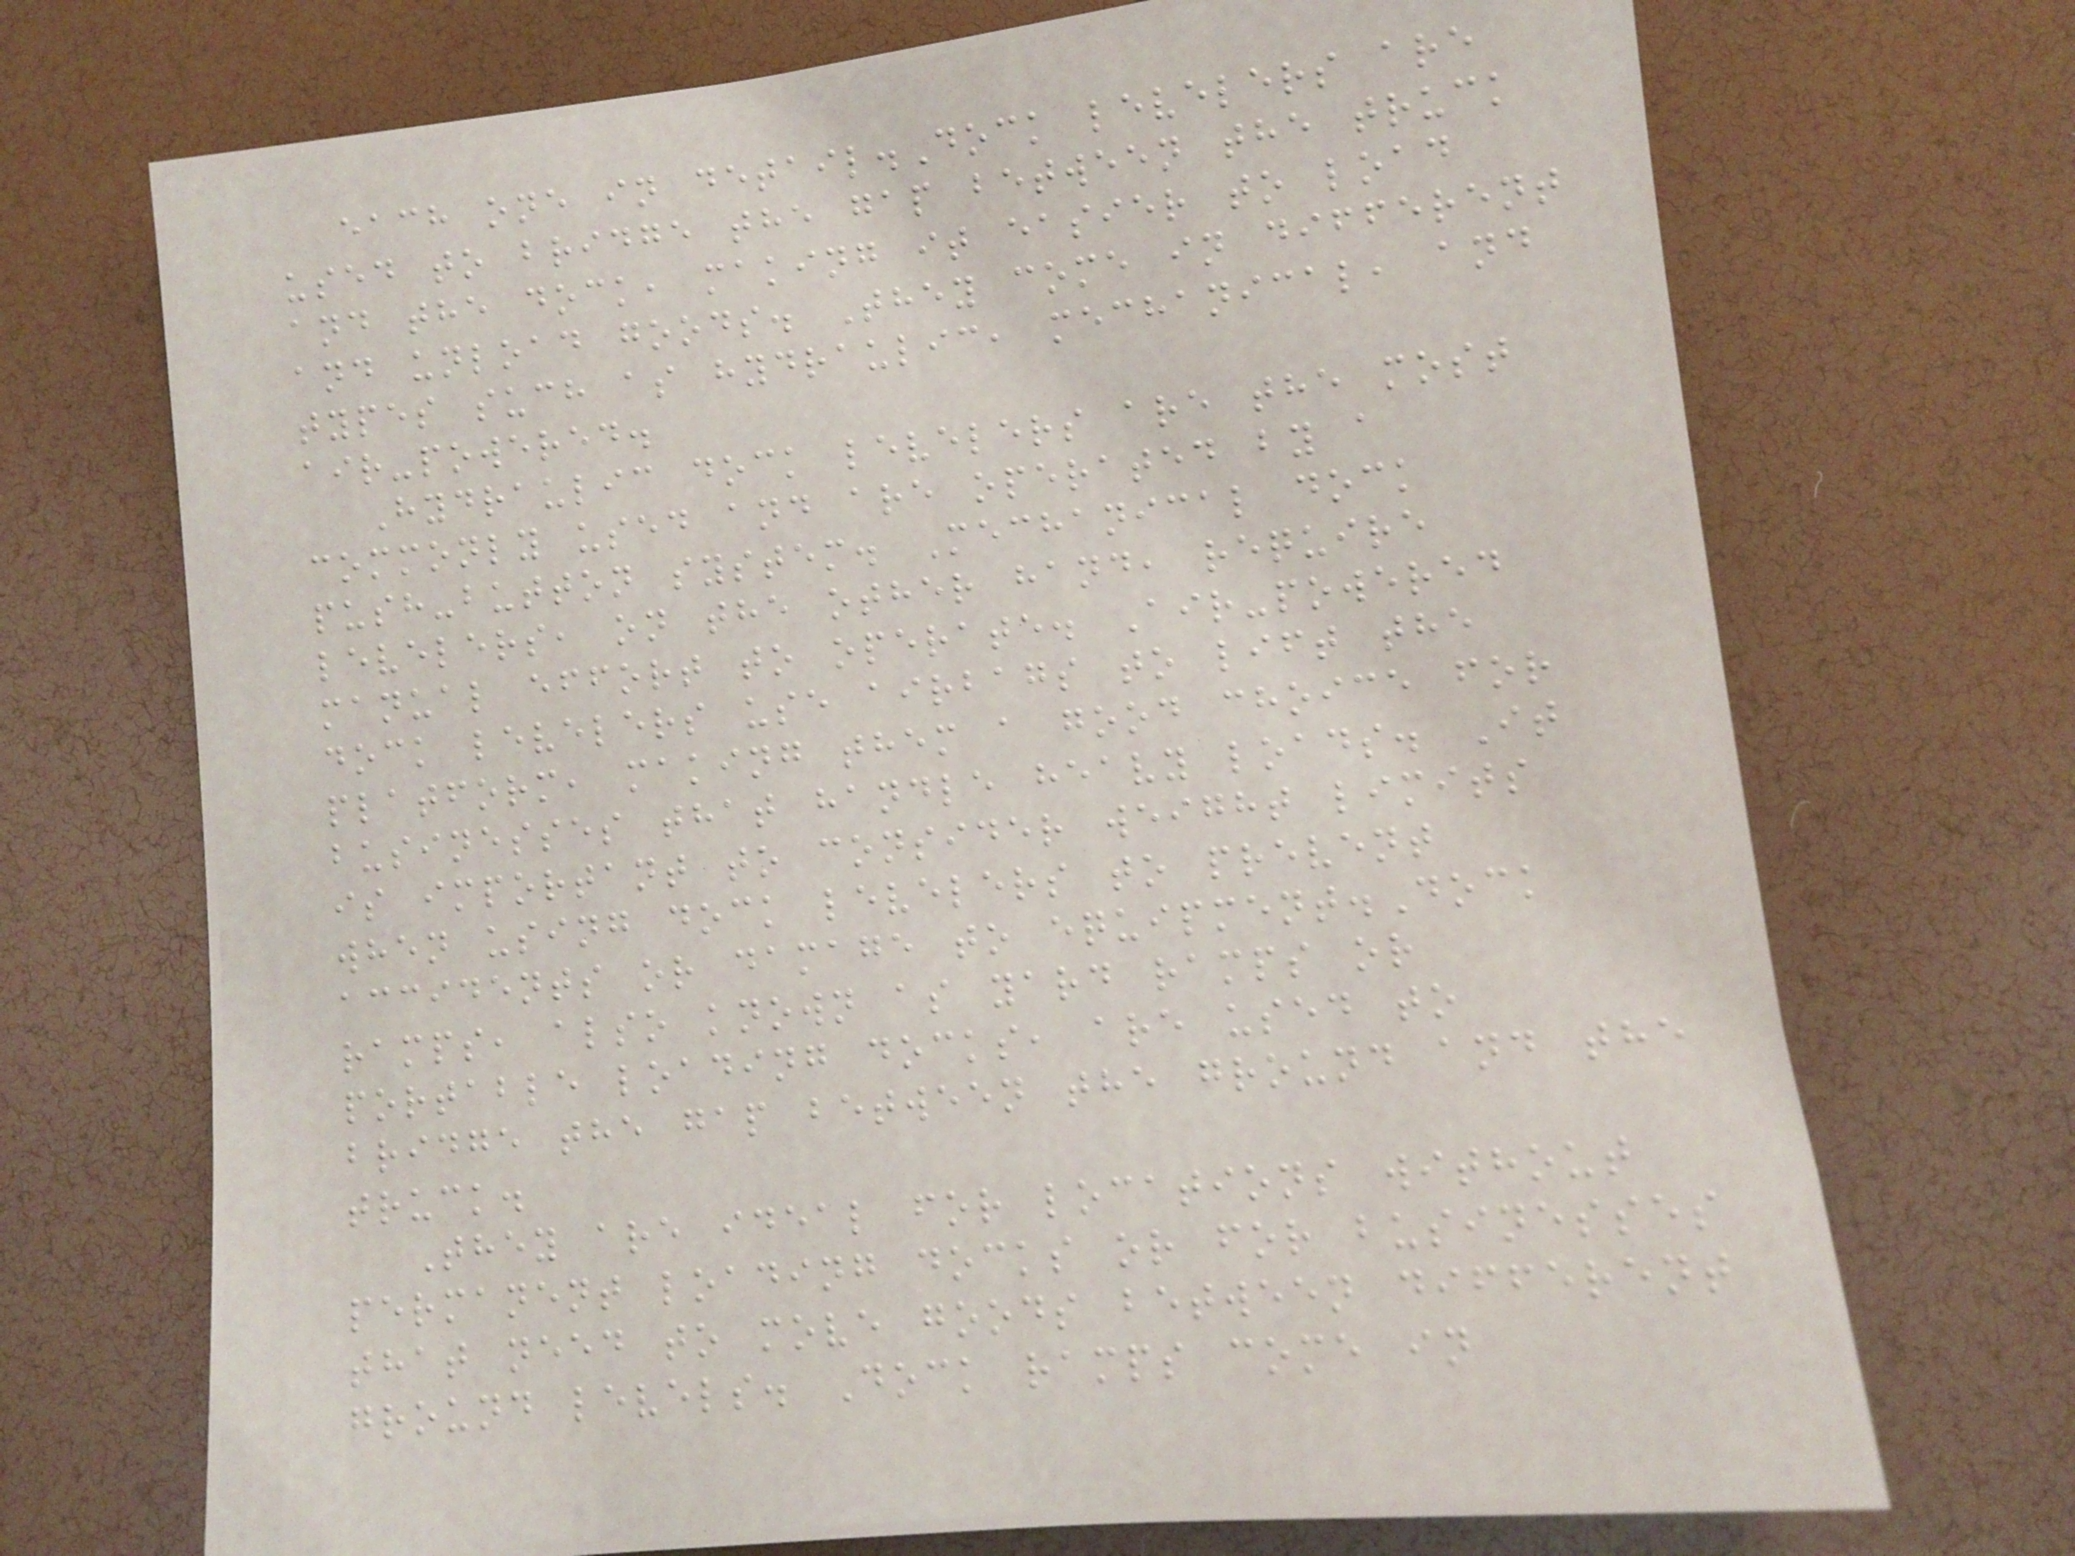each one in detail.Dock levelers are
used to bridge the gap between the truck
and the dock, making it easier to load
and unload goods. They come in different
types such as hydraulic, mechanical, and
air-powered.
Hydraulic dock levelers are the most
commonly used and are operated by a
push-button system. Mechanical dock
levelers, on the other hand, require
manual effort to operate. Air-powered
dock levelers use airbags to lift the
platform, making them a good choice for
businesses that handle heavy loads. It
is important to consider weight limits
when using dock levelers to prevent
accidents or damage to equipment.Dock
ramps, also known as yard ramps or
portable loading docks, are used to
bridge the gap between the ground and the
truck.
They are ideal for locations without
permanent loading docks or for businesses
that need to move goods between different
ground levels. Dock ramps come in
